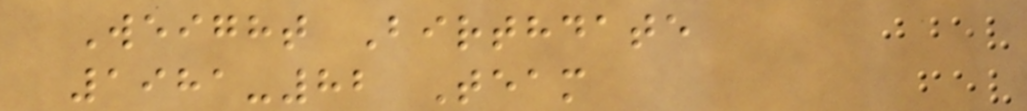Weight Birthdate
1981-82 Team
